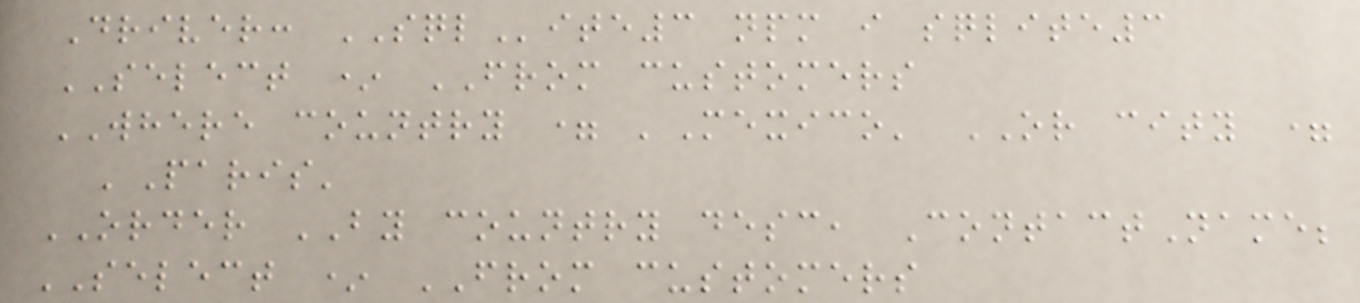Driver: SQLite3 npm i sqlite3
SELECT * FROM customers
WHERE country = 'Mexico' OR city =
'Paris'
ORDER BY country desc, ContactName;
SELECT * FROM customers
